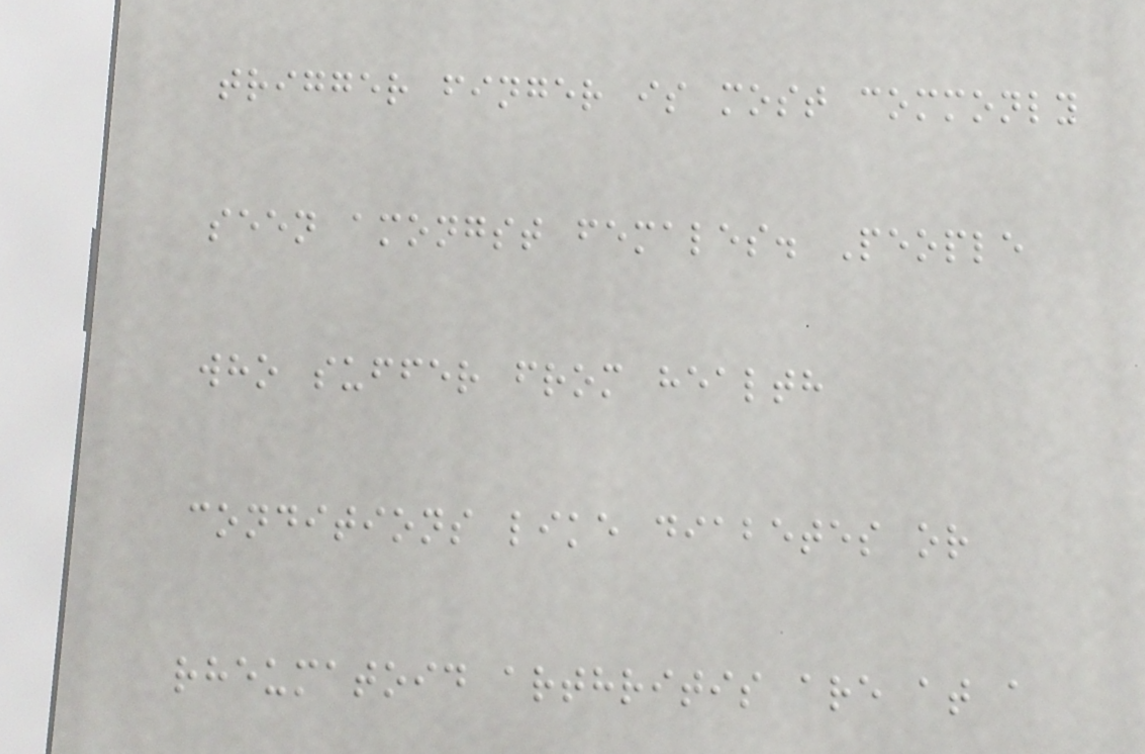trigger finger is most commonly
seen amongst females. People
who suffer from health
conditions like diabetes or
rheumatoid arthritis are at a
